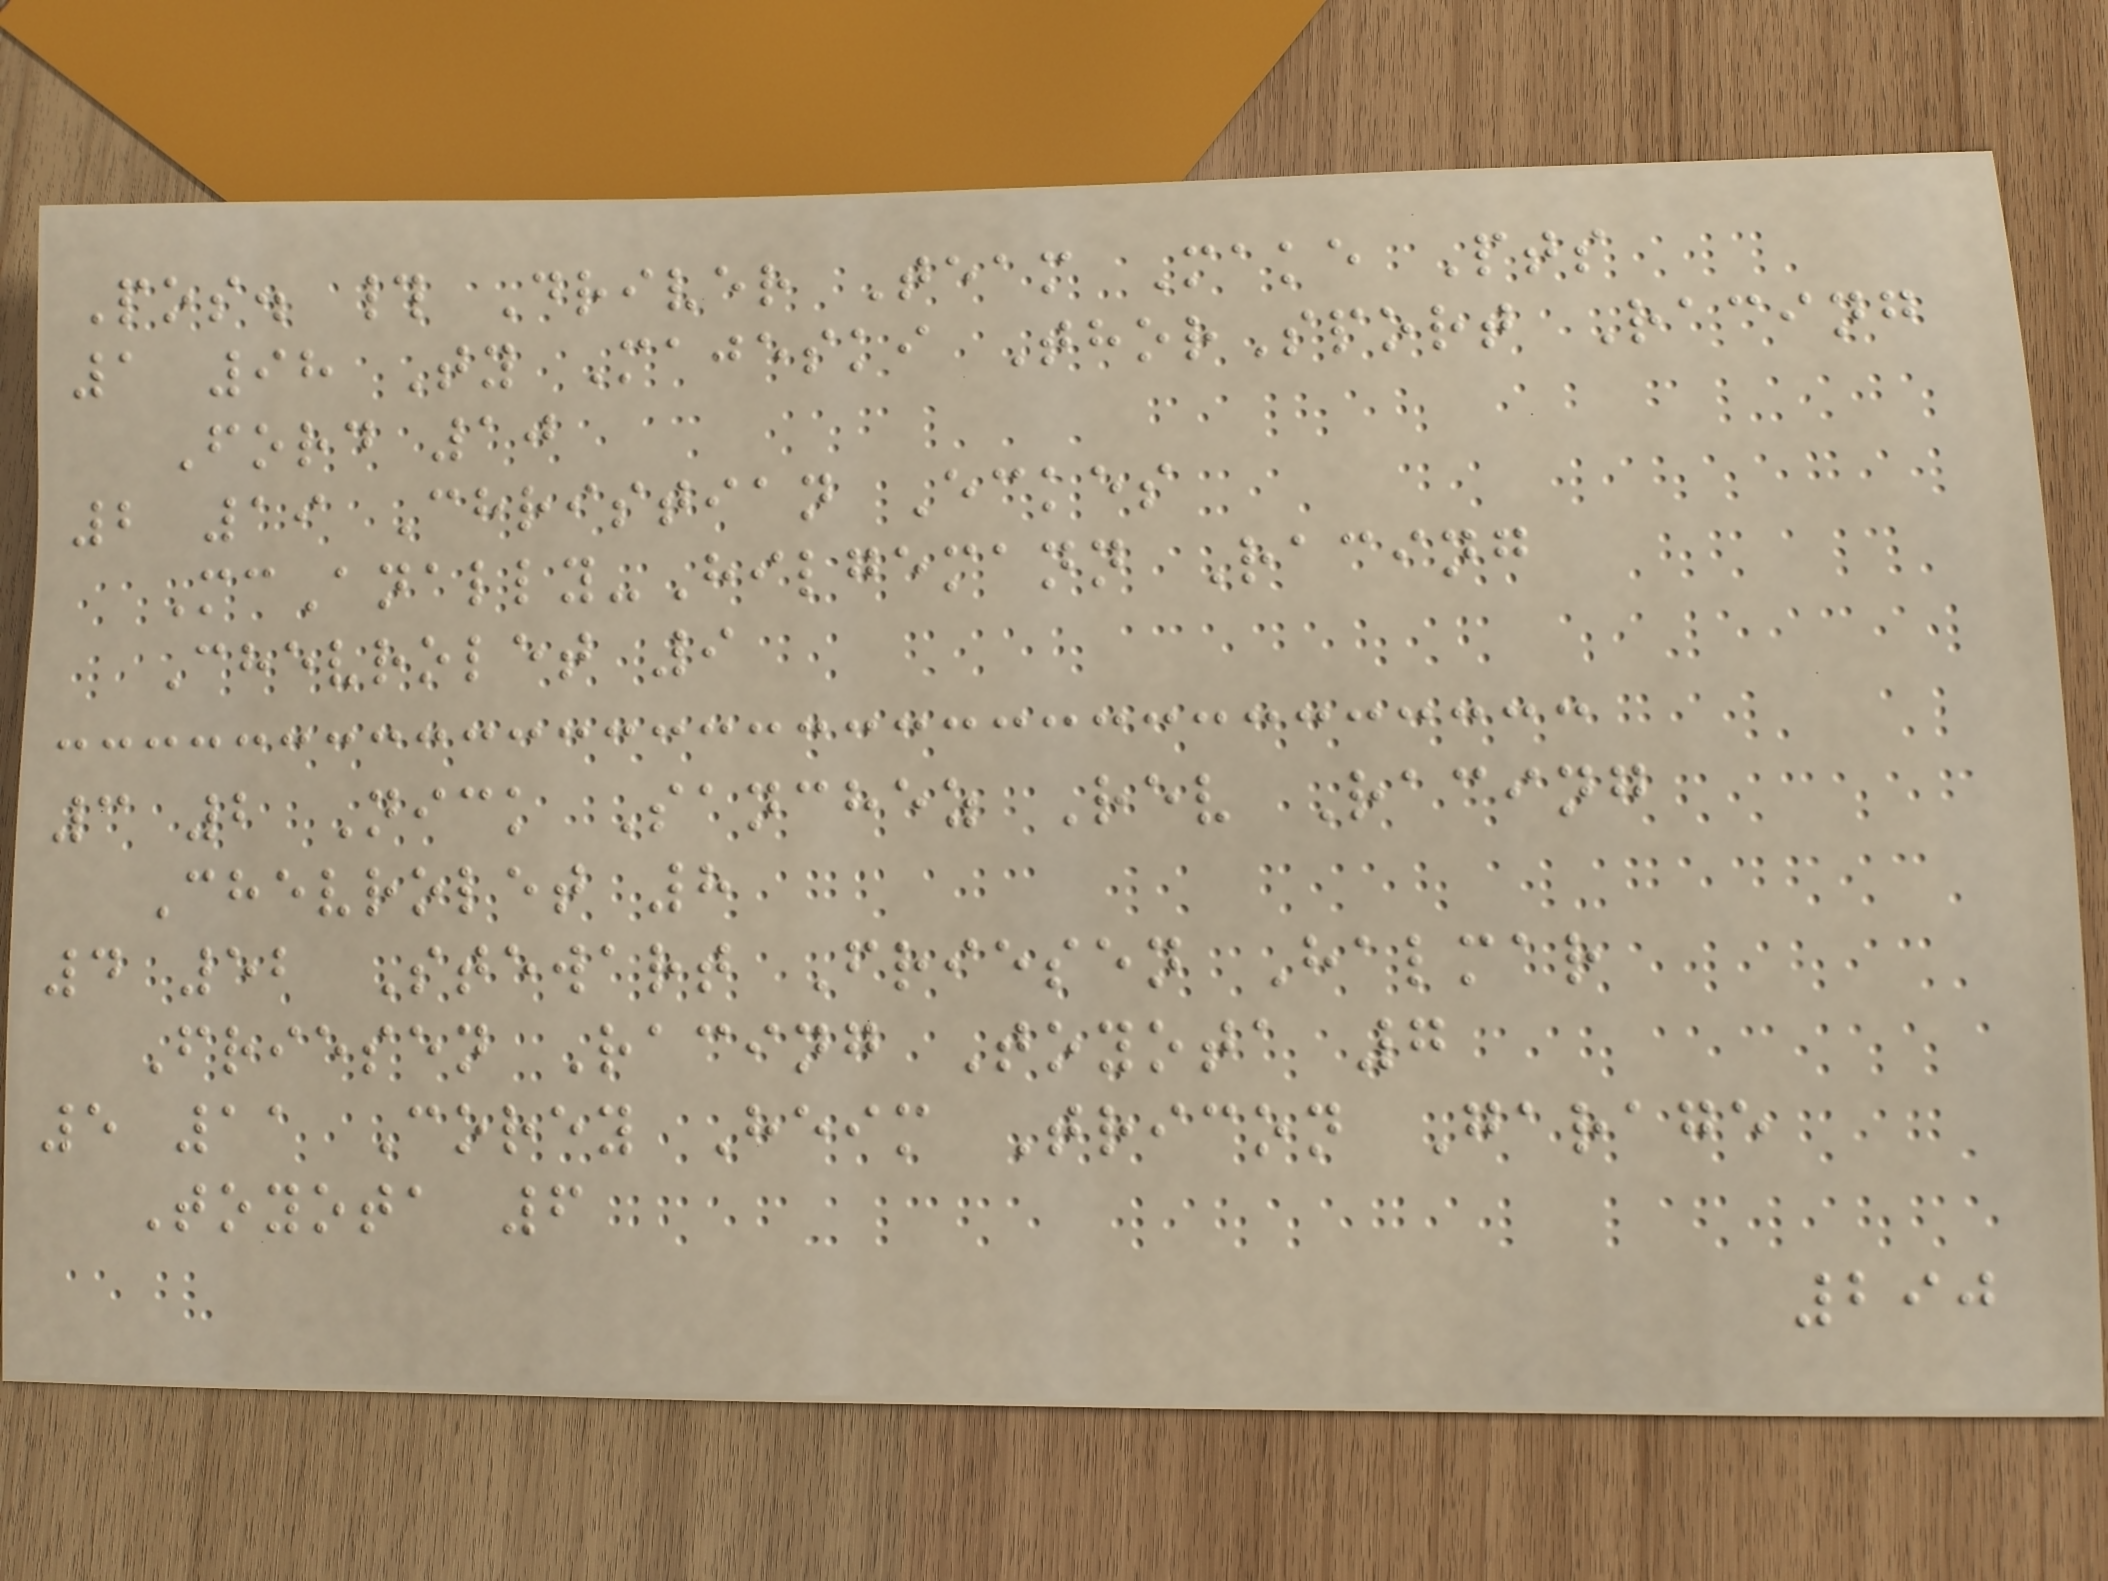Pos. # Driver Team Make Pts
1 98 Ty Majeski ThorSport Racing
Ford 10
2 19 Christian Eckes
McAnally-Hilgemann Racing
Chevrolet 9
3 2 Nick Sanchez Rev Racing
Chevrolet 8
4 52 Stewart Friesen Halmar
Friesen Racing Toyota 7
5 11 Corey Heim Tricon Garage
Toyota 6
290
